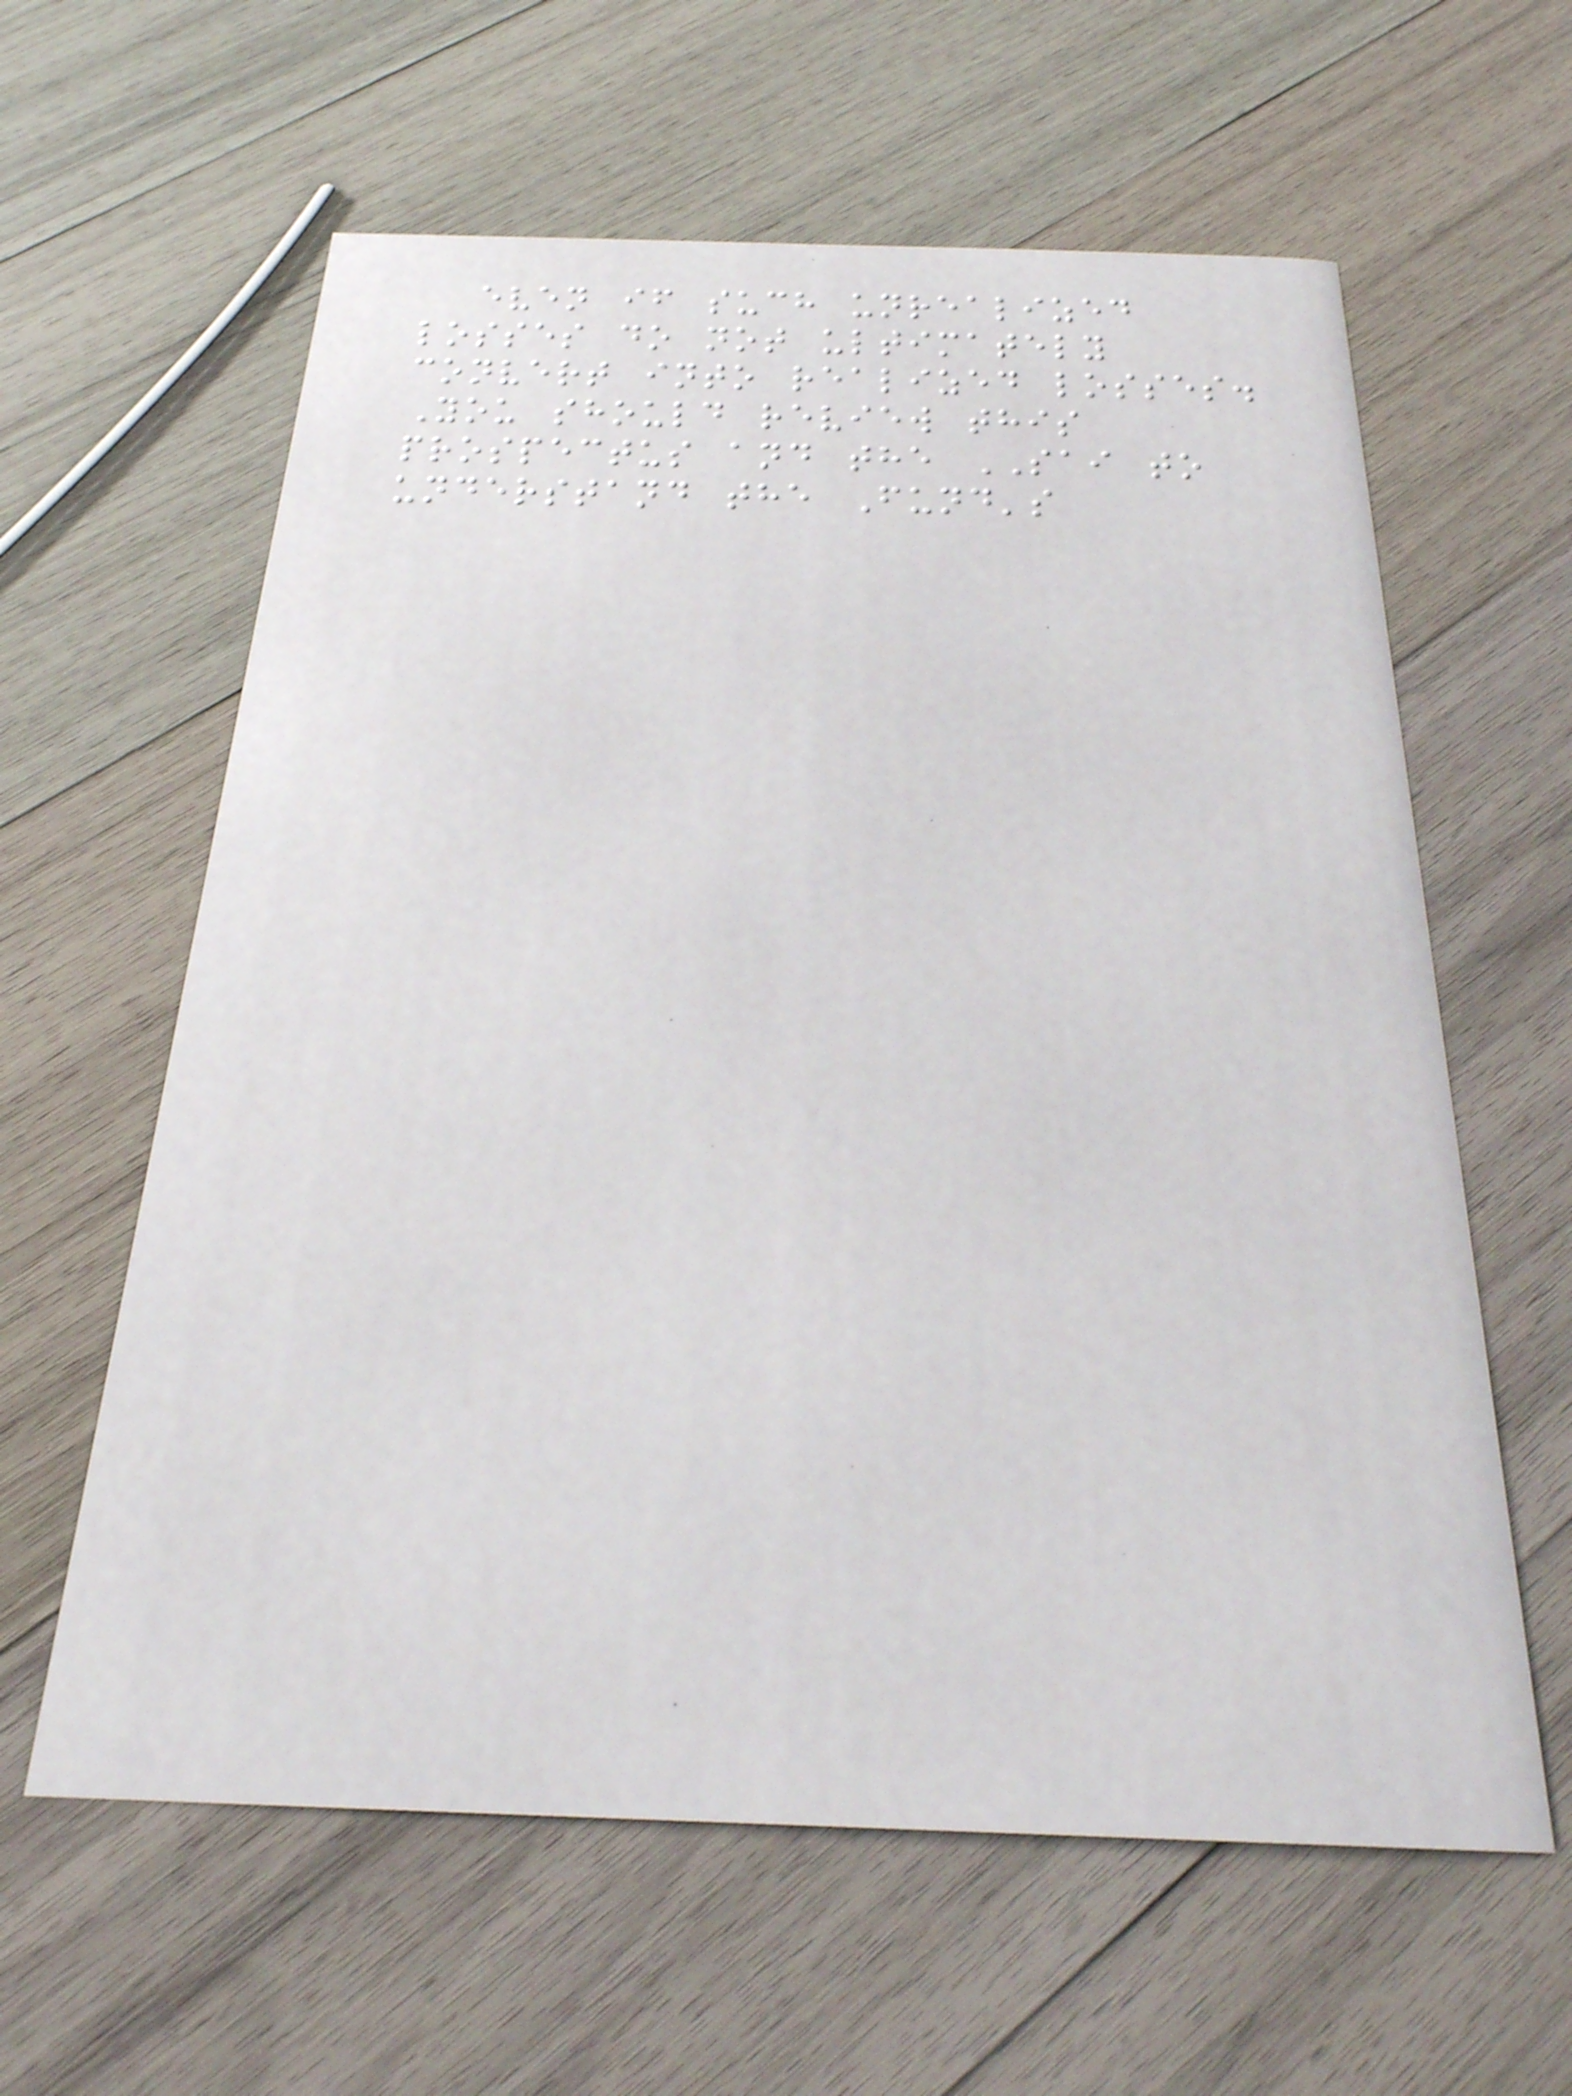even if such unrealized
losses do not ultimately
convert into realized losses.
You should review this
prospectus and the SAI to
understand the Fund's
